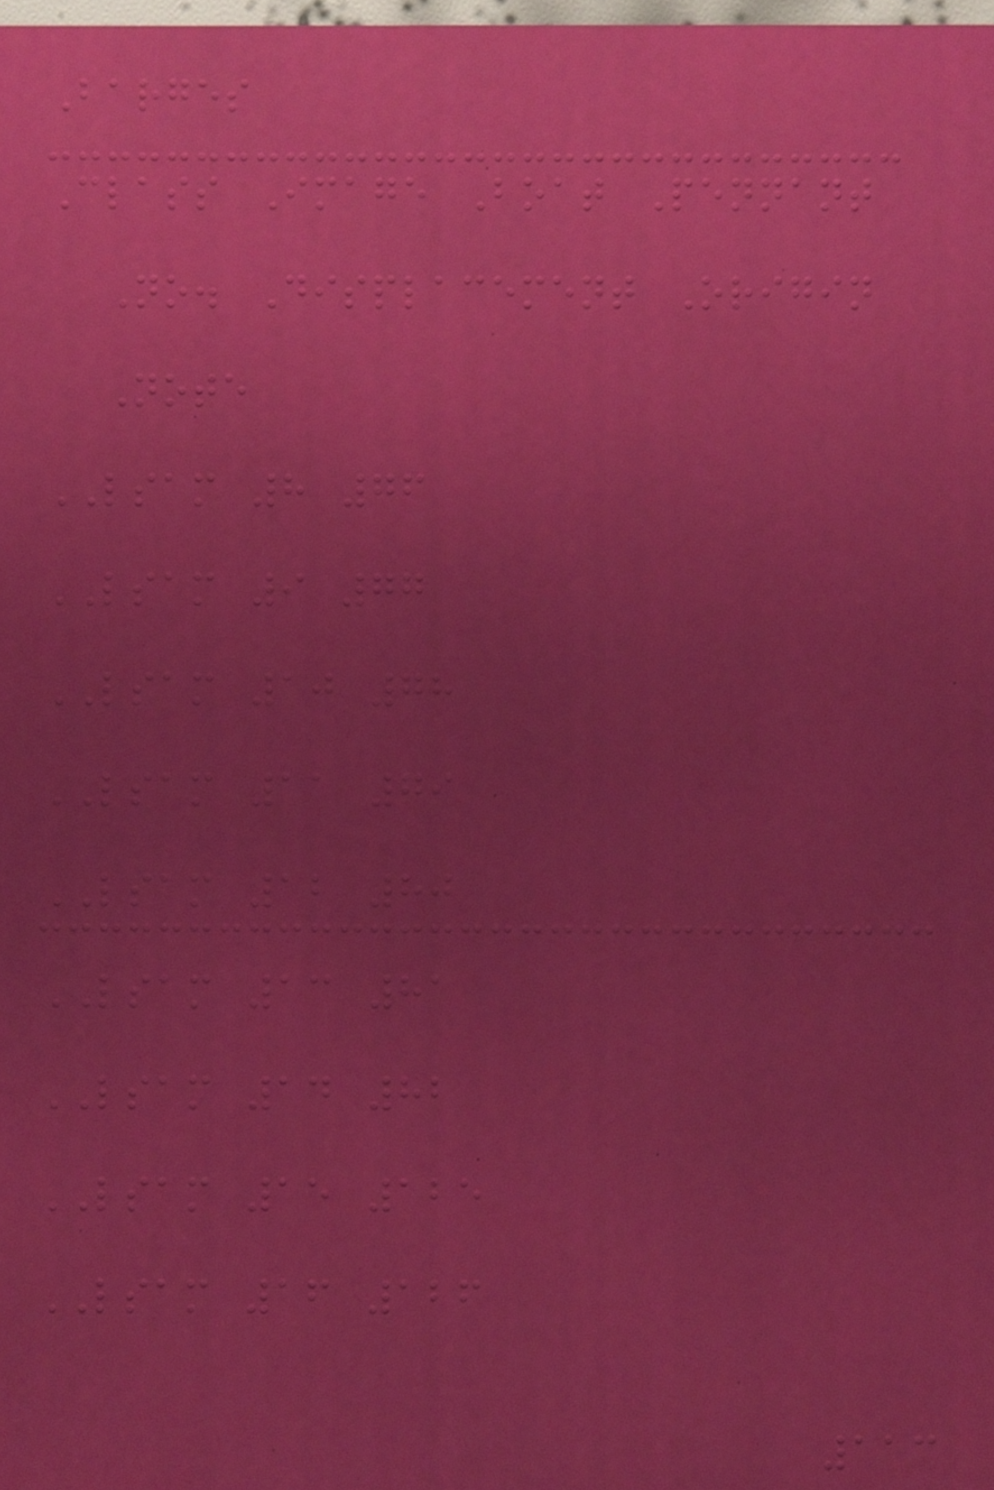Barges
Class Image Boat Pennant
No. Displacement Origin
Note
LSAM 8 76
LSAM 9 77
LSAM 10 78
LSAM 11 79
LSAM 12 80
LSAM 13 81
LSAM 14 82
LSAM 15 125
LSAM 16 126
113
